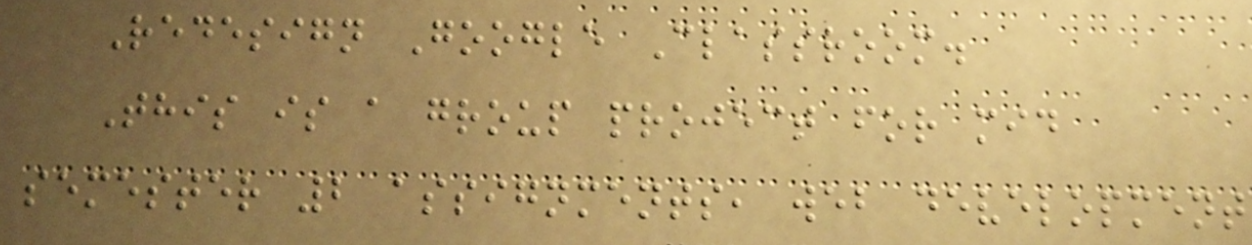Redesign Google Classroom.
This is a group project for mid
semester 2 assignments, web development
